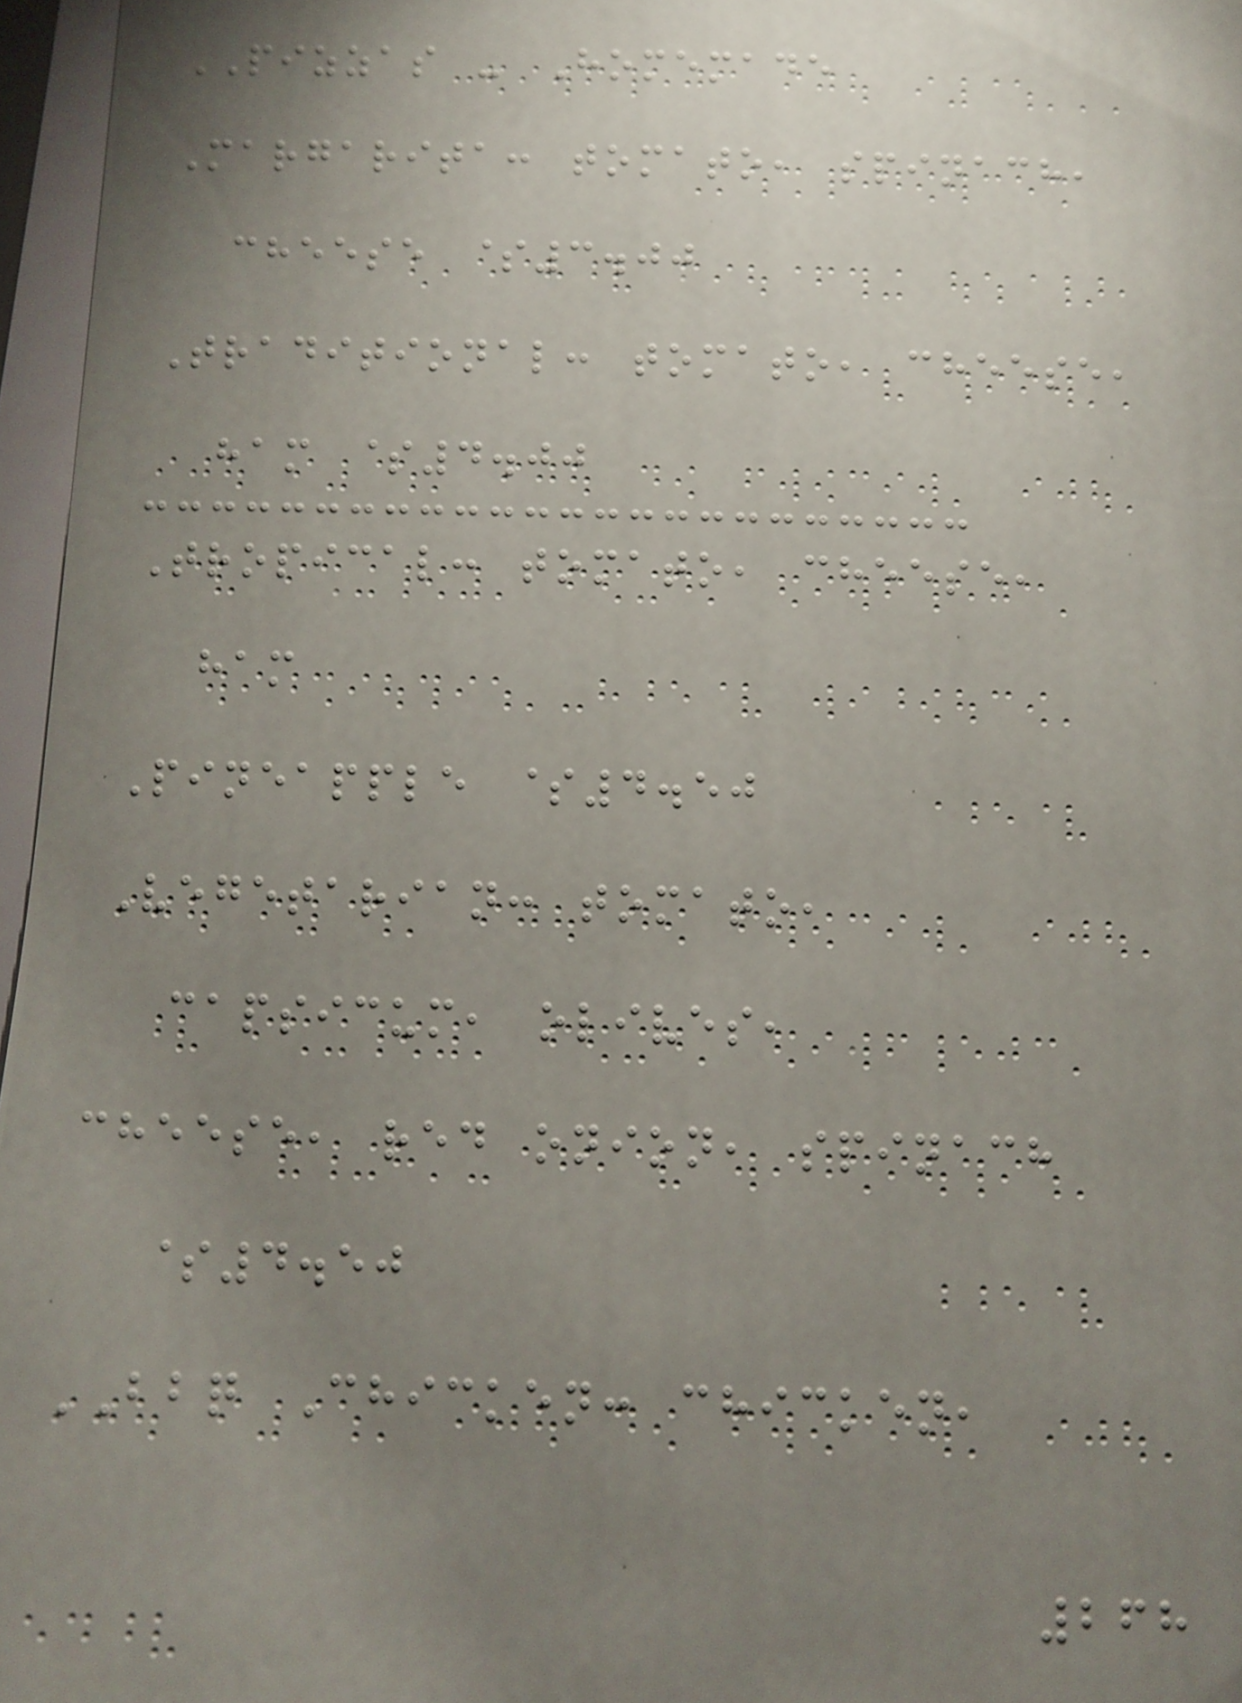PIZZAS - Homemade
Margarita: tomato, spinach,
cheese $3.00
Traditional: tomato, cheese,
ham $4.00
Tropical: tomato, cheese,
ham
Pineapple $4.50
Vegetarian: tomato,
capsicum, olives,
cheese, red onion, spinach
$4.50
BBQ Chicken: chicken,
268
